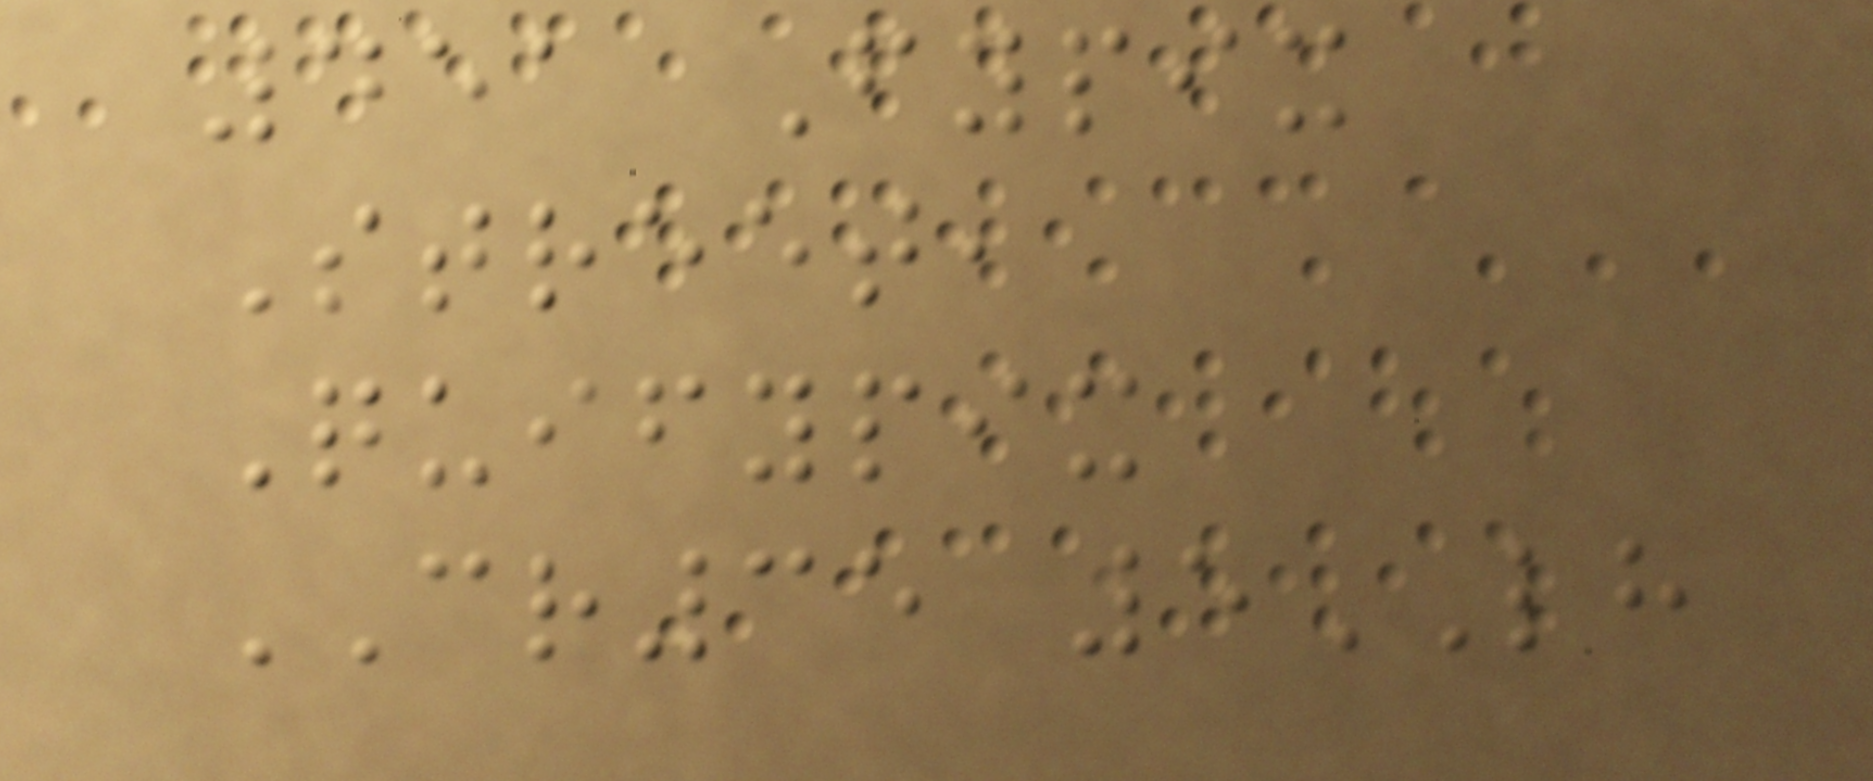451 Fypix
Street,
Quifypix
CR35 5LH
